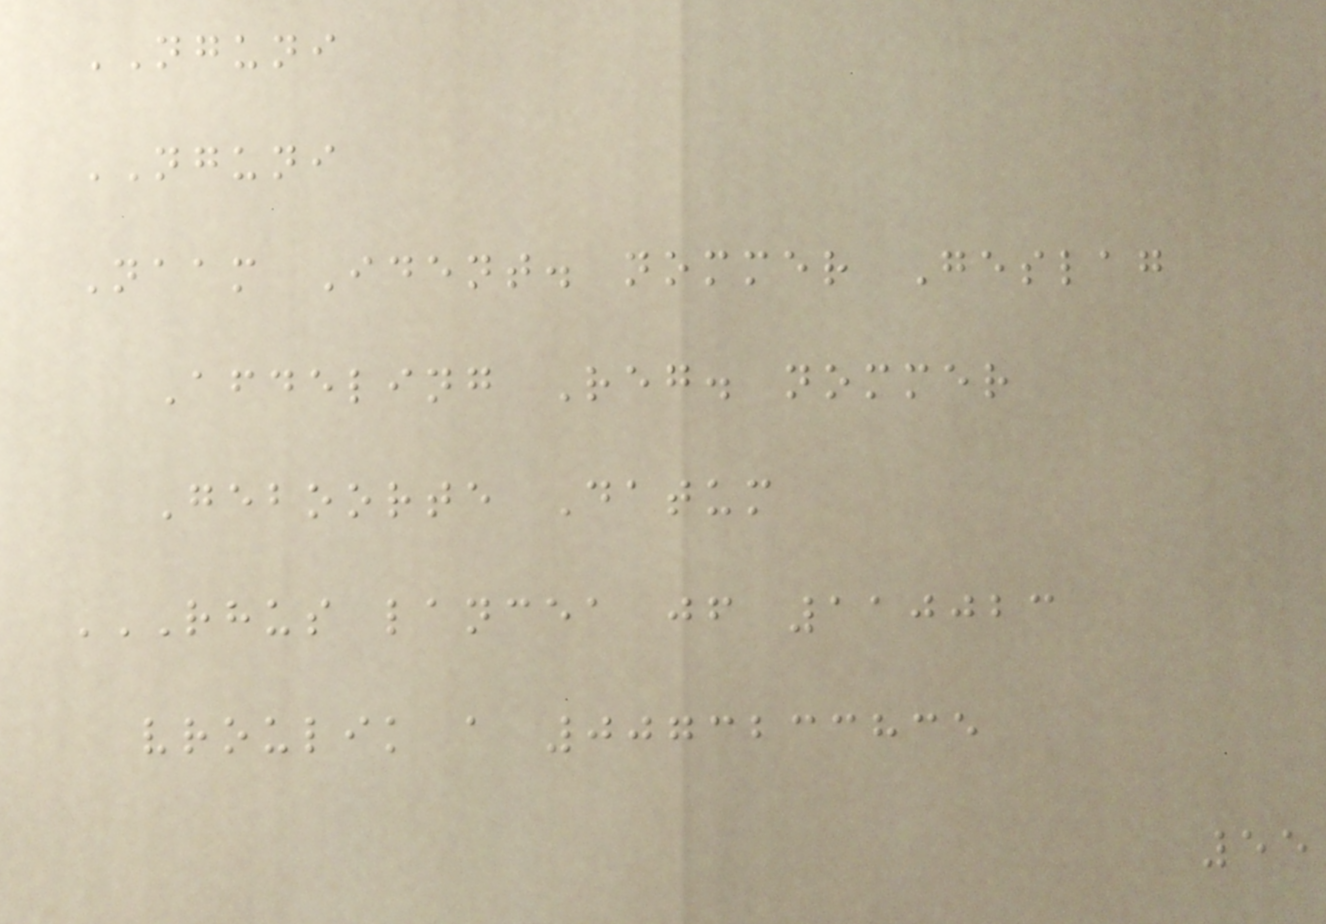NGUNI
NGUNI
Naam Ident. nommer Geslag
Afdeling Reg. nommer
Geboorte Datum
RHUS LANCEA JF 110023
VROULIK A 0073233835
55
